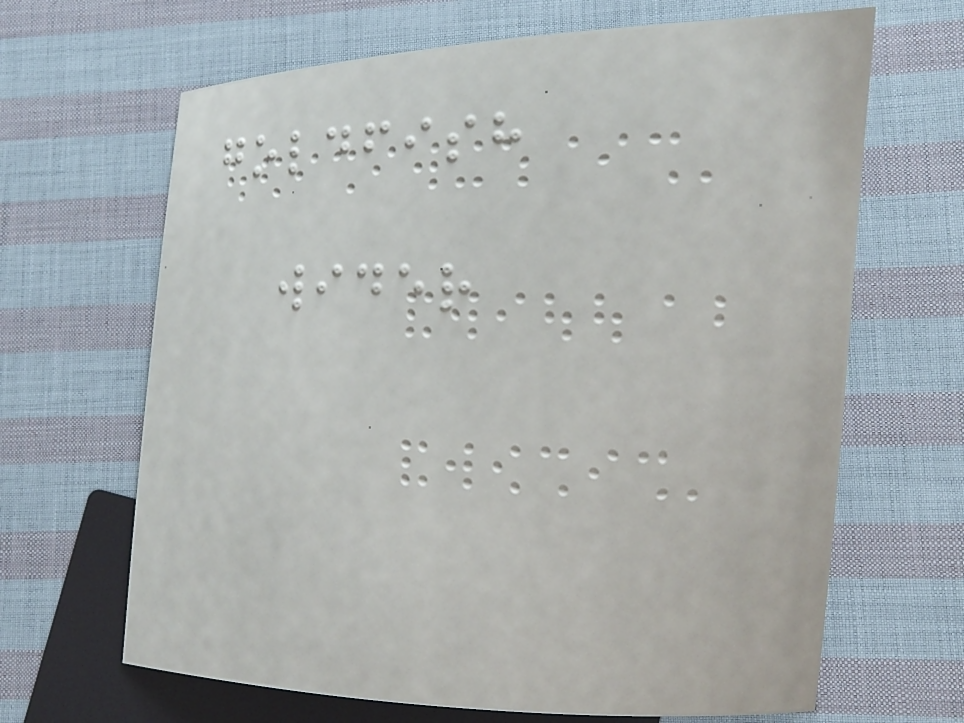goldfish
wider
